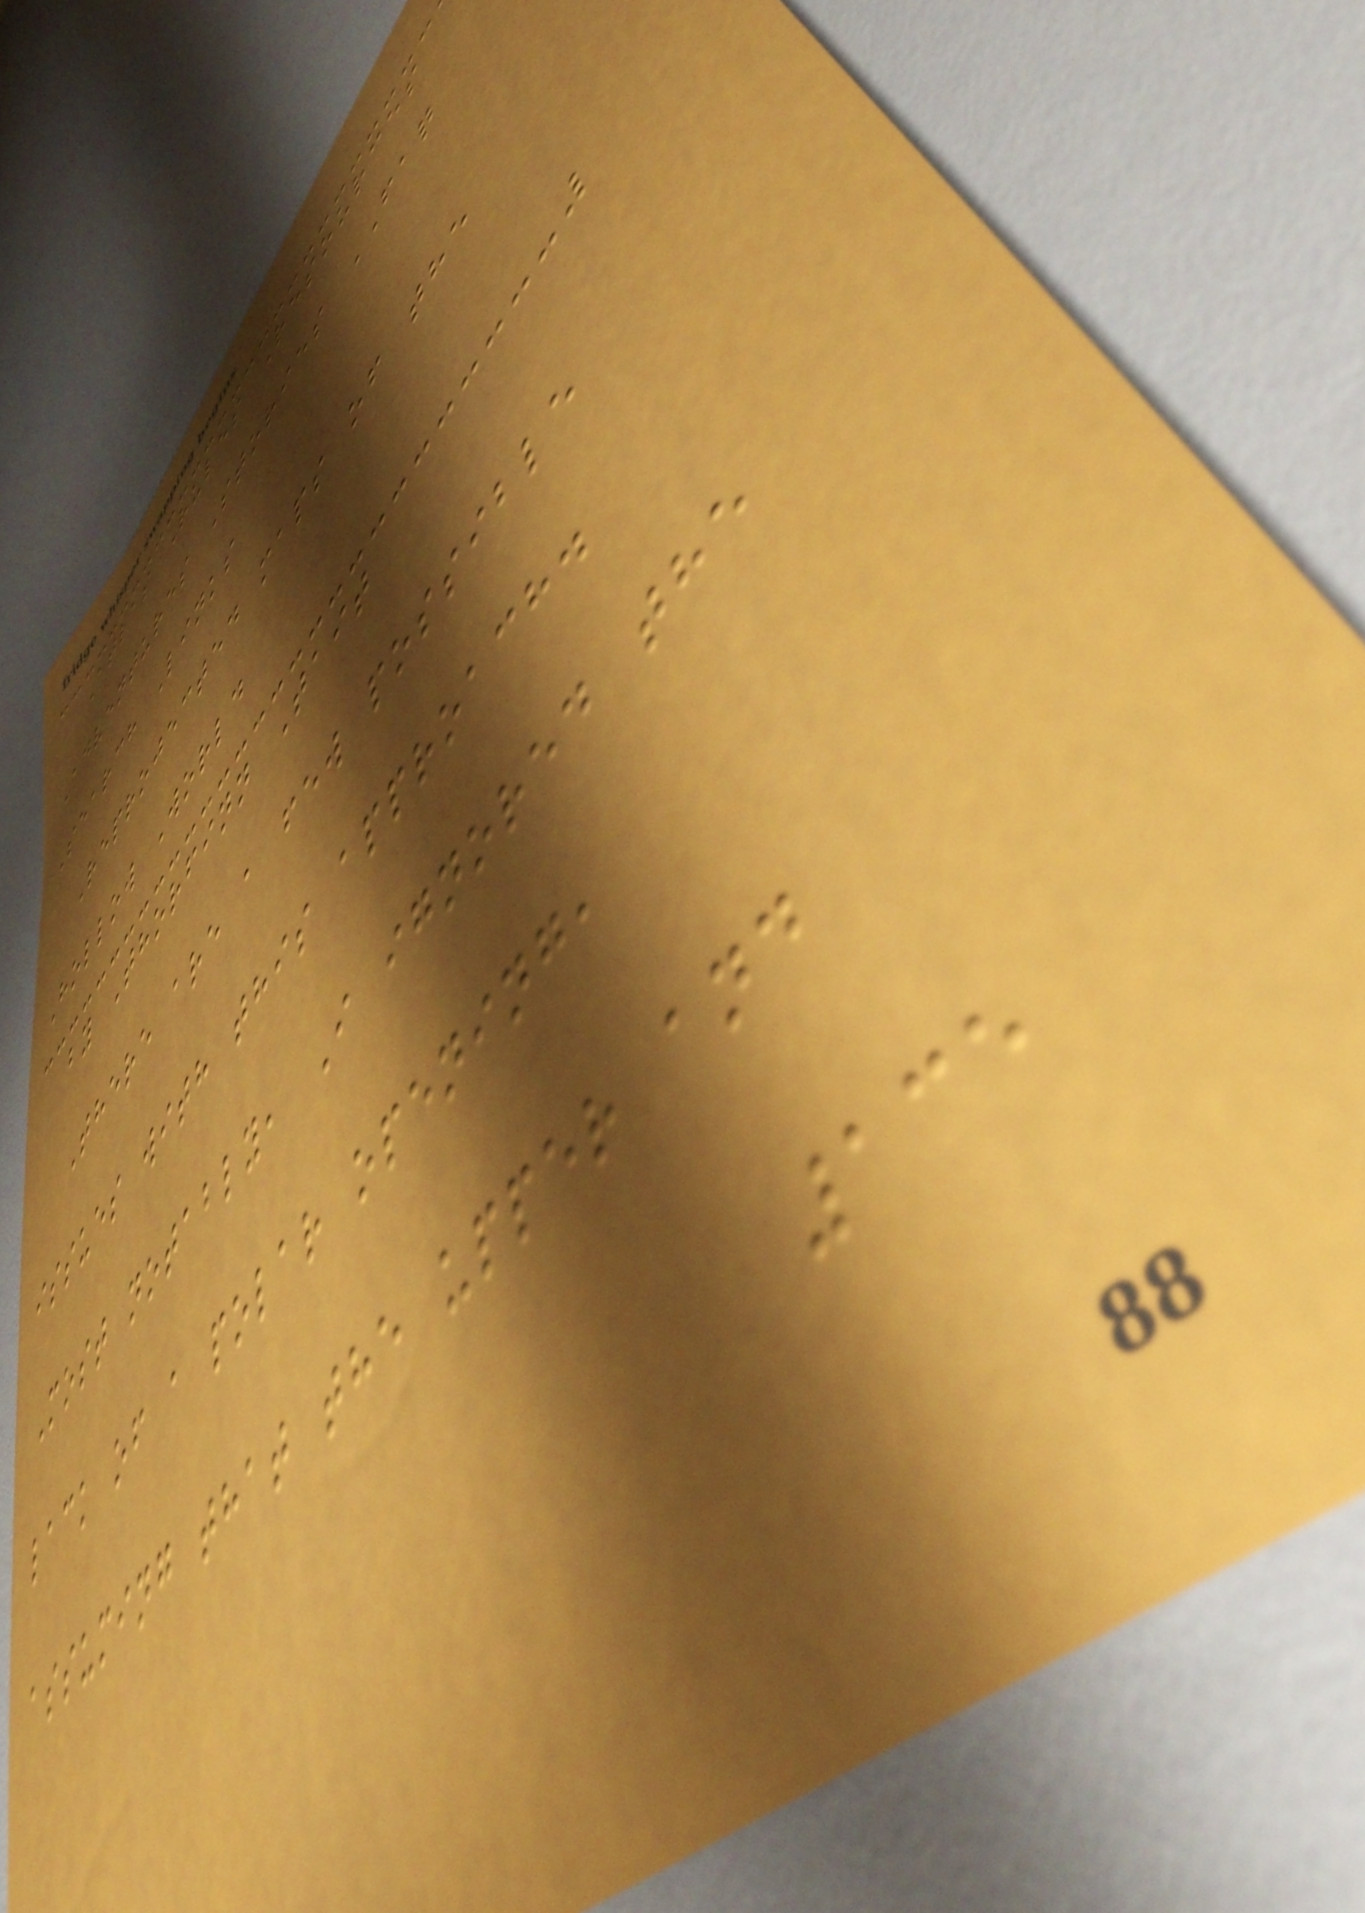Atlas Rules Resources
Adventures Stories FAQ
Search Links
Reprojected maps of the
Hollow World
by Thorfinn Tait
There are a few possible
issues with this approach.
Most notably, I ignored the
lack of a polar opening,
assuming that the upper and
135
